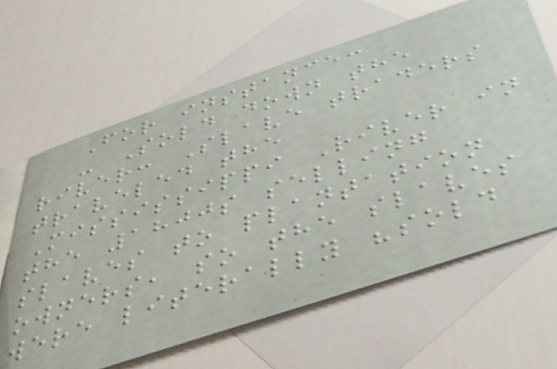For instance:
- Sold down the
river: Slave traders
traveled the
Mississippi River in
the 1800s selling
slaves to plantation
owners, so the slaves
were literally "sold
